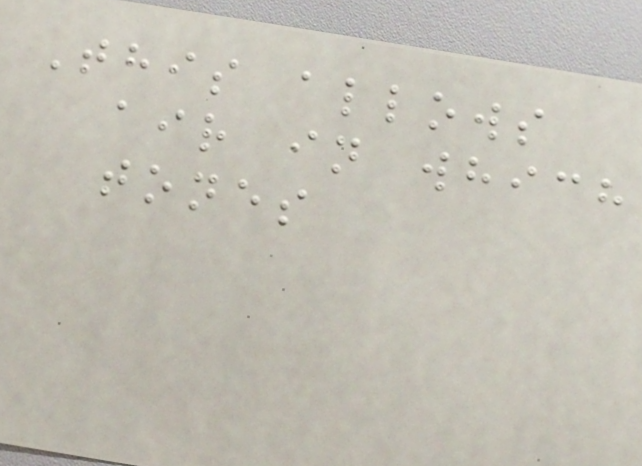This allows
air in which
tones
